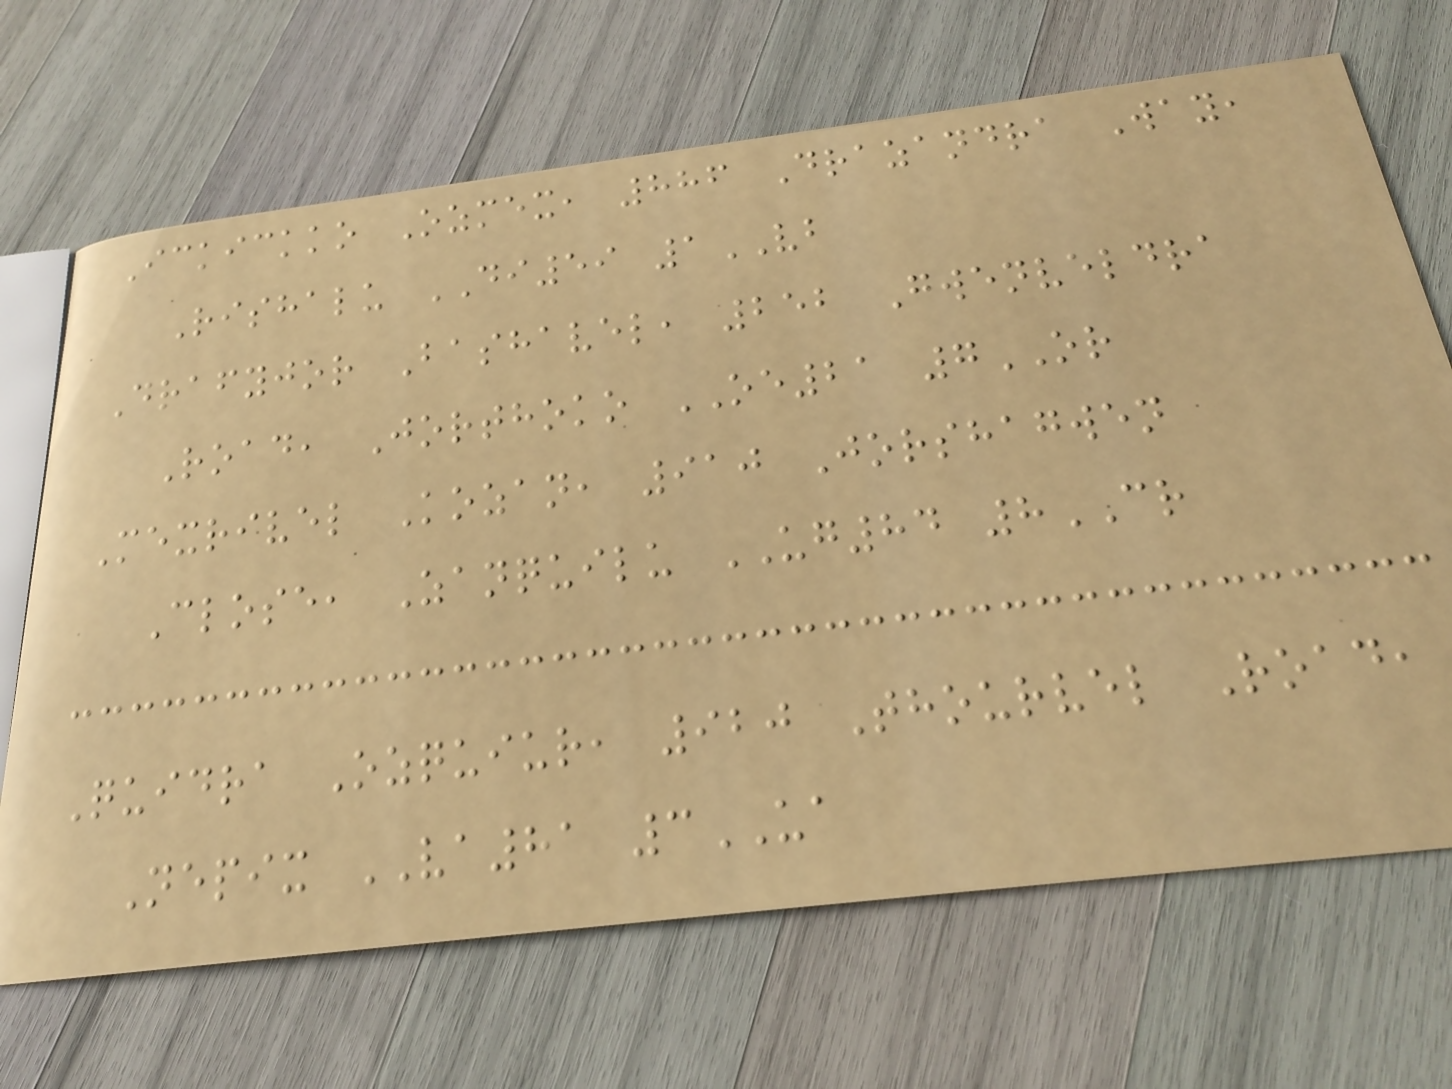Ickickko Ozmex, 886 Drazandra Way,
Rishalu DI59 1VB
Drafyjor Bashavel, 252 Gwenveldra
Road, Jorthoko OE21 7OR
Mexrivel Kozan, 910 Jorshagwen
Close, Zanquilu UG84 8CR
Quidra Ozquiur, 920 Thourvel Road,
Nepix VA81 3UA
